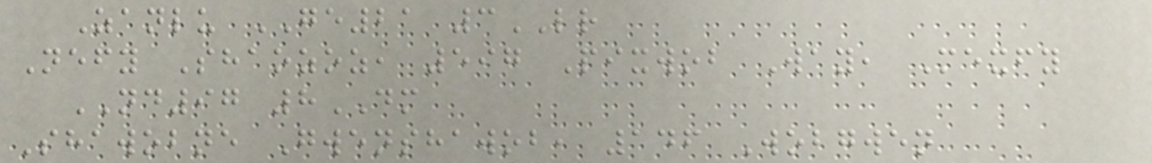Zanlu GE21 3LR
Nefy Shaozoz, 597 Pixwob Way, Mexfy
ND97 8DM
Shawobne Gwenshawob, 146 Wobgwen
